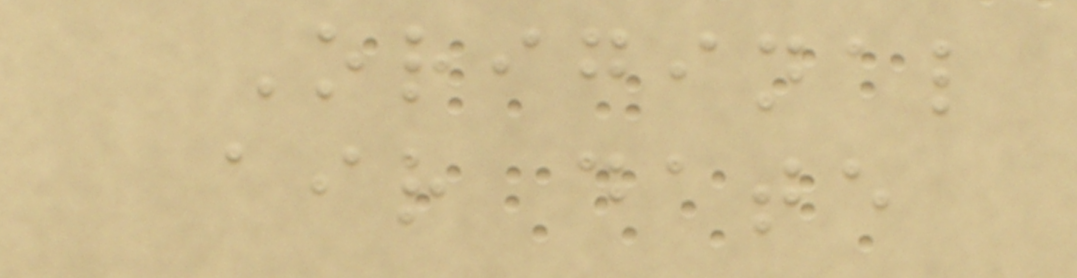Original
air date
